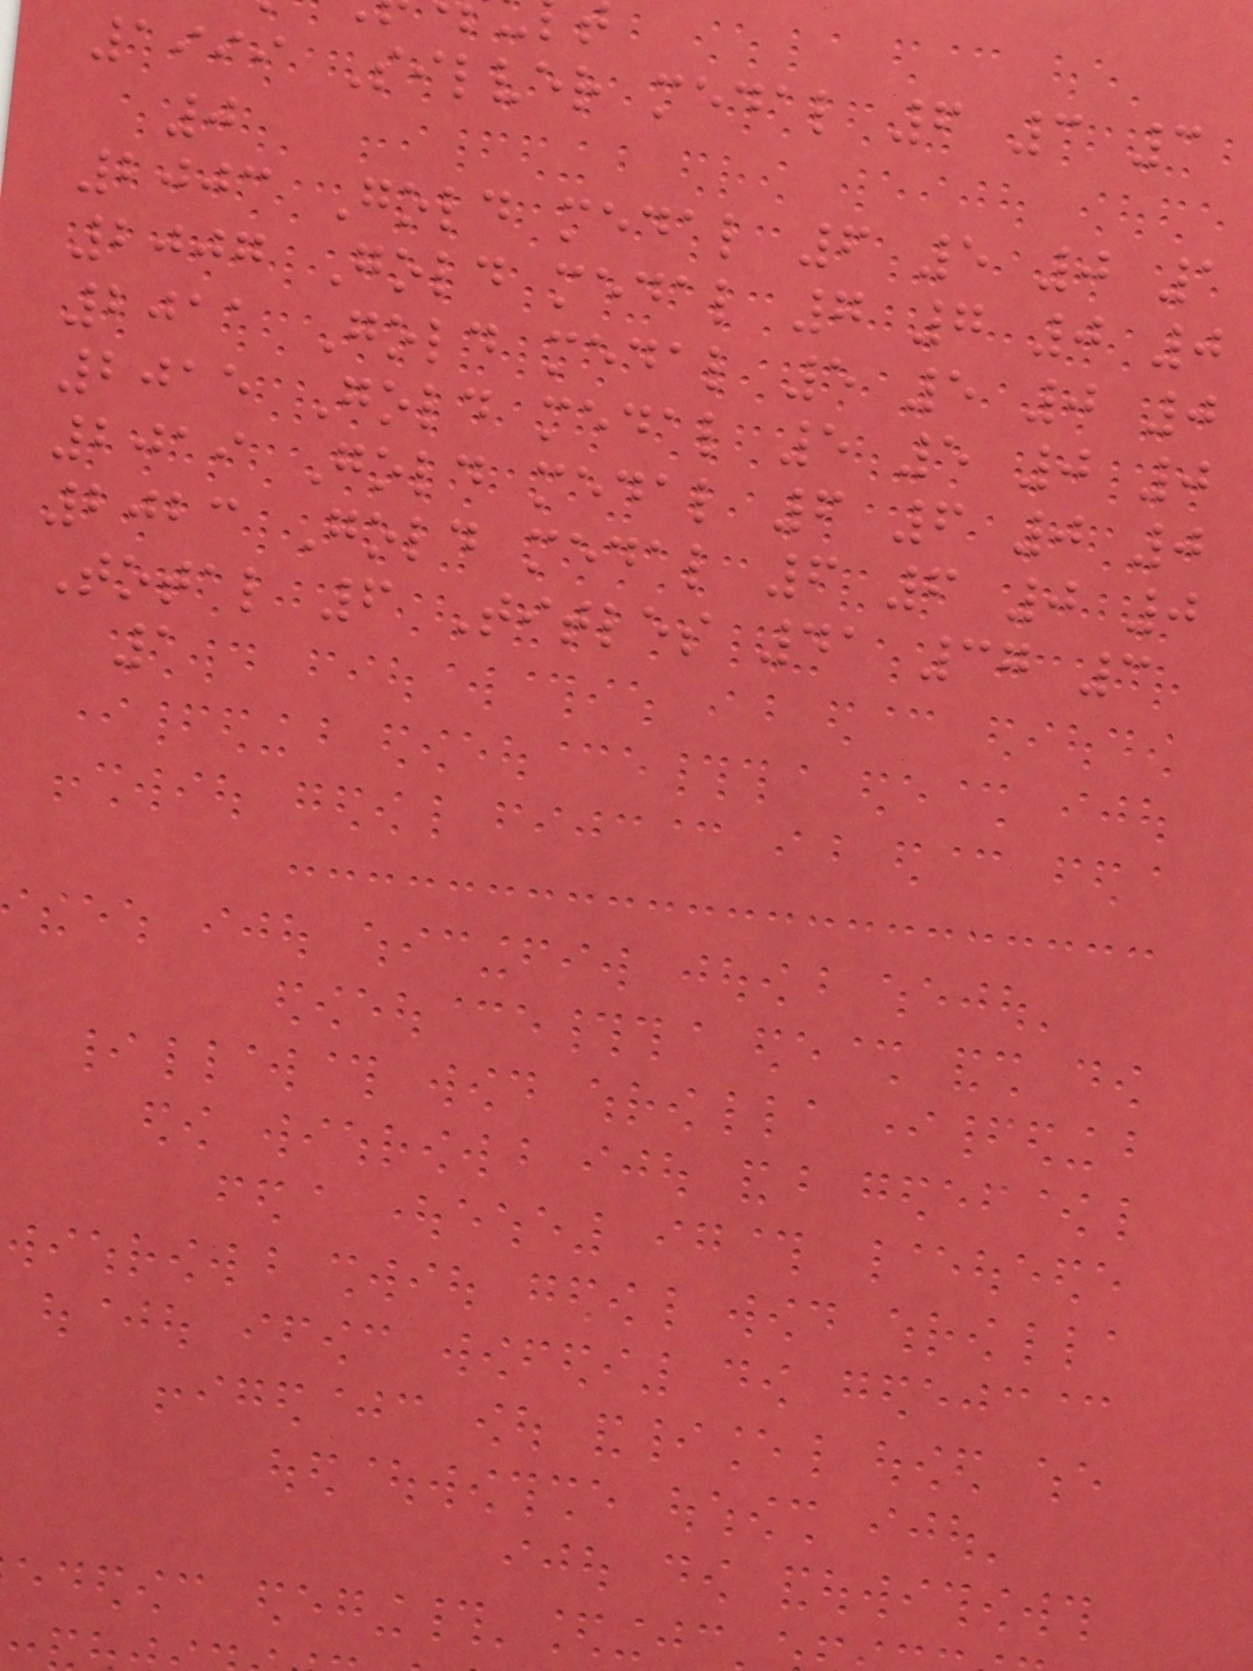1999 Silver medal 6 3 3
0
2003 Gold medal 6 5 0 1
2007 Gold medal 7 7 0 0
2011 Gold medal 5 5 0 0
2015 Gold medal 5 5 0 0
2019 Gold medal 6 6 0 0
2023 Gold medal 6 6 0 0
Total 6 Titles 41 37 3
1
